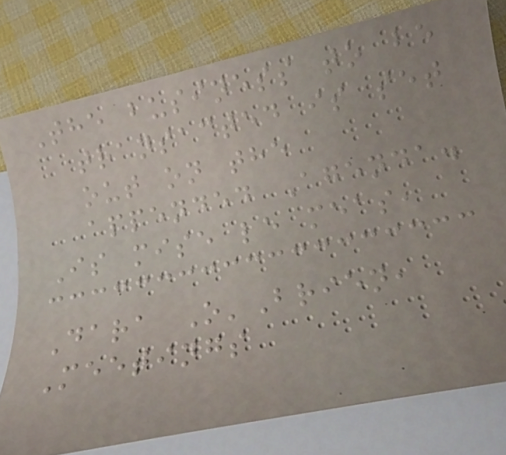The business to be
transacted is set
out on the
appended Agenda.
Is mise le meas,
Dara O'Brien,
Meetings
